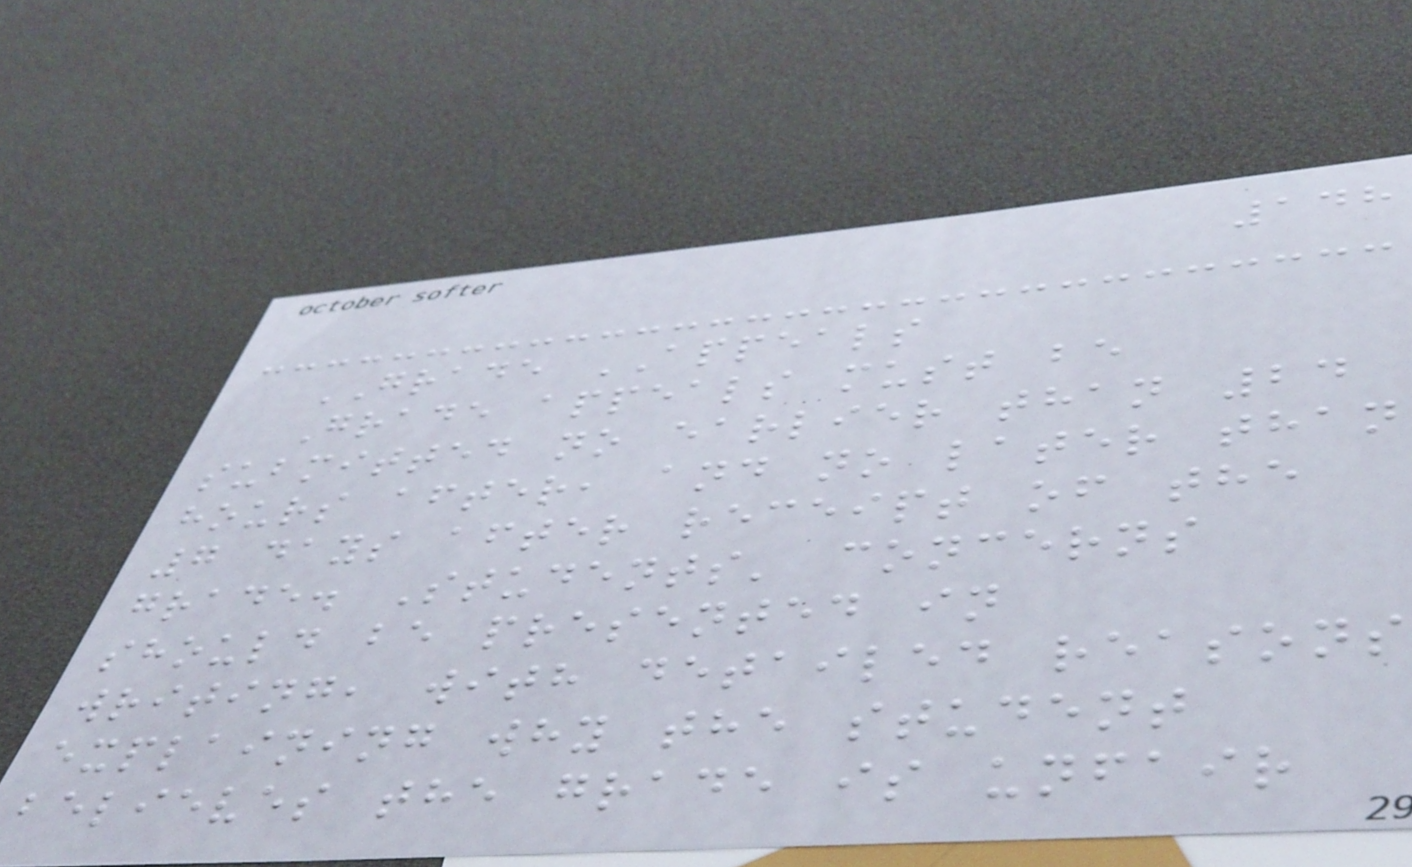148
GRADE APPEALS
Grade appeals must be
submitted no earlier than 24
hours after, and no later than
7 days after receipt of the
grade. Students' concerns
should be presented in
writing, with detailed reasons
explaining why the student
believes the grade is unfair
